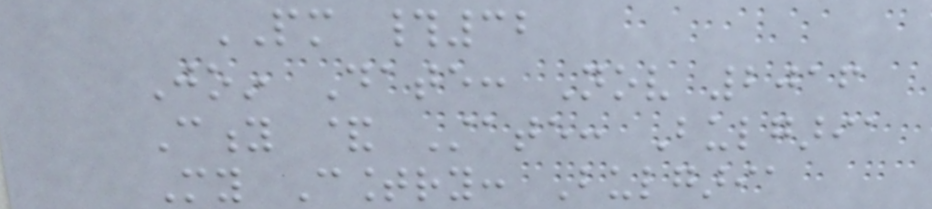PM #32
Join Date: Nov 2016
City & State: Bulgaria
My Country: Bulgaria
